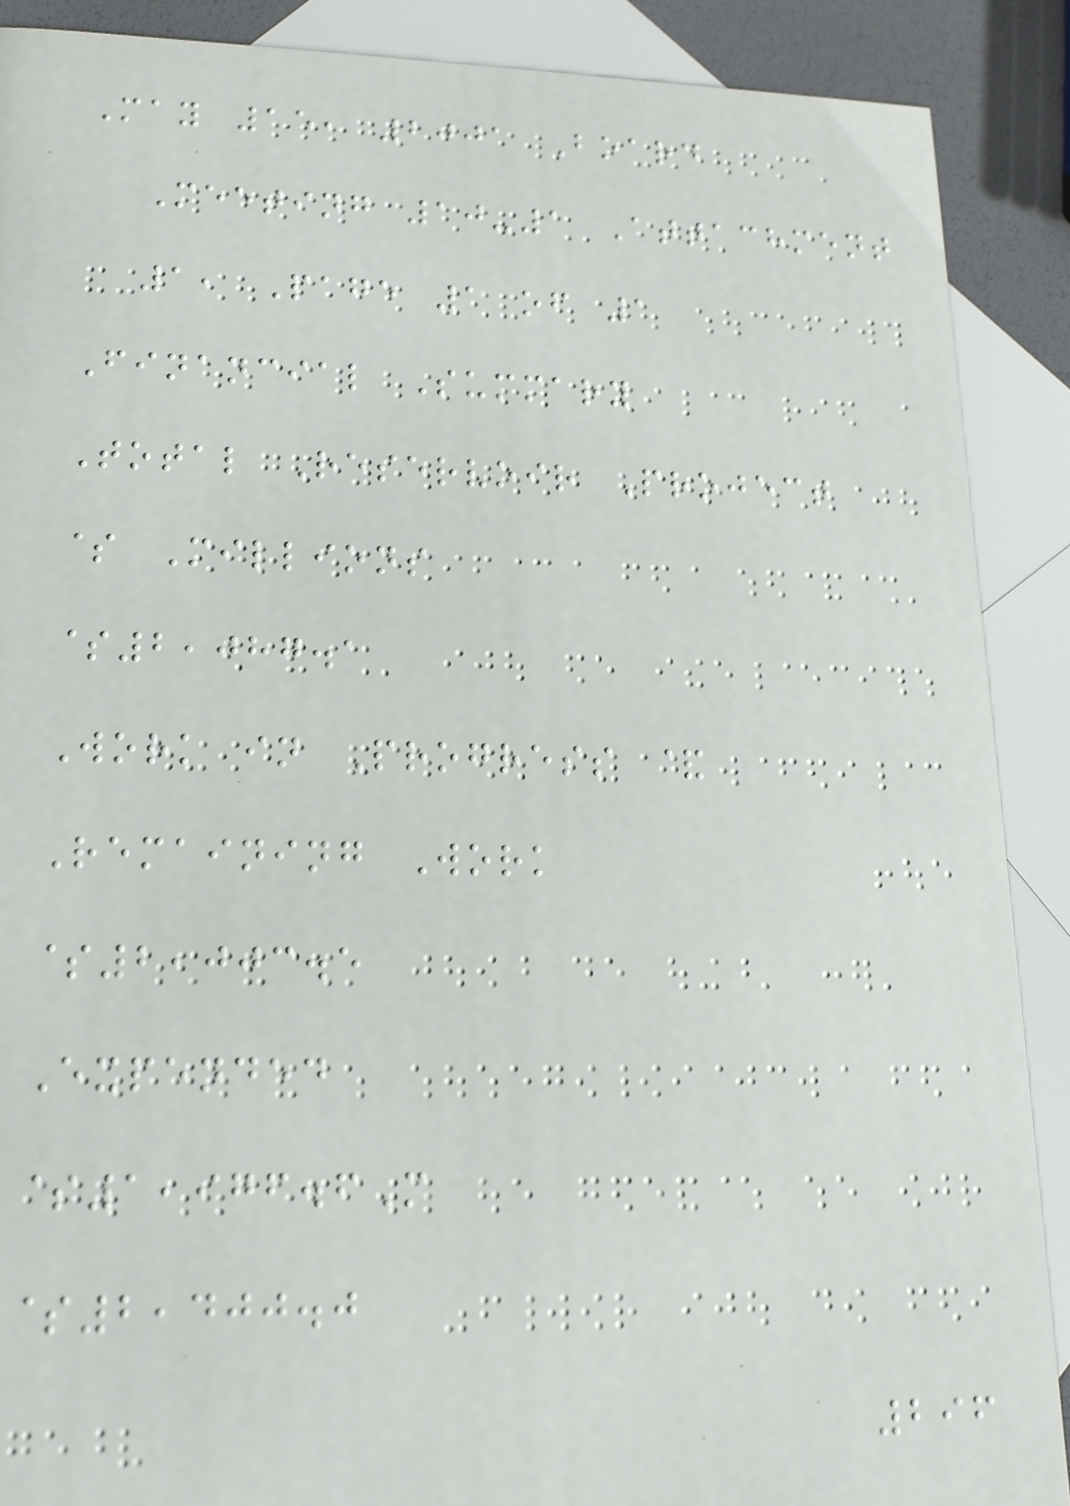May 15, 2001 Board
Meeting 10-1 Attachment
1, Page 1 of 1
Financial Summary
Total Reservoir Project
$ Millions
$2,087.1
Work in Progress &
Remaining Work
$2,003.5
Expended
$1,976.6M
$2,400.0
296
